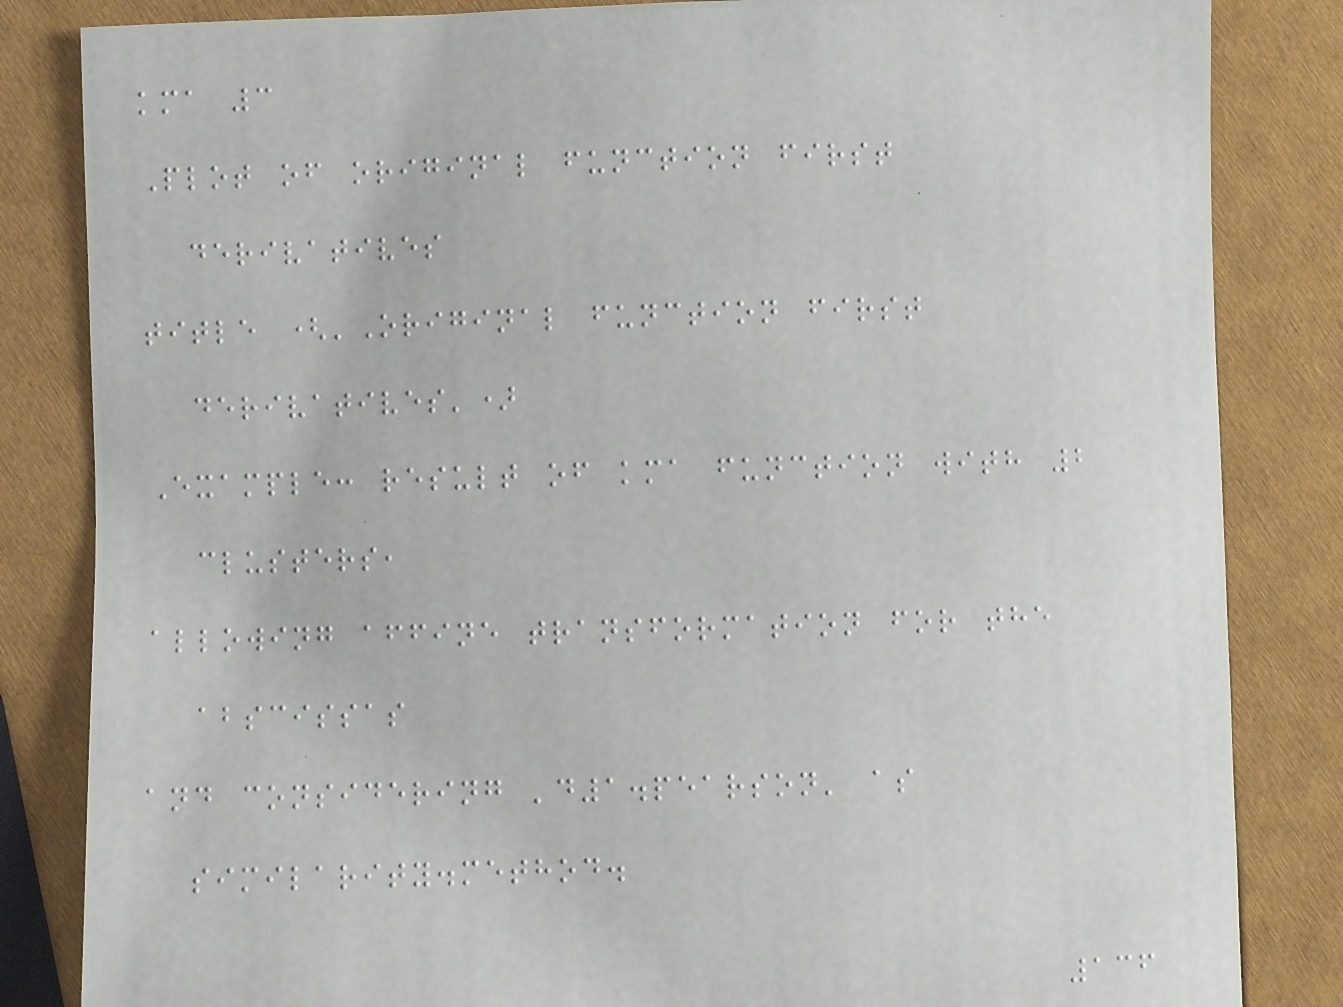kma 3
Plot of original function first
derivatives
title ('Original function first
derivatives')
Example: result of kma function with 2
clusters,
allowing affine transformation for the
abscissas
and considering 'd1.pearson' as
similarity.method.
136
